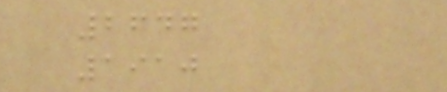2647
1910
